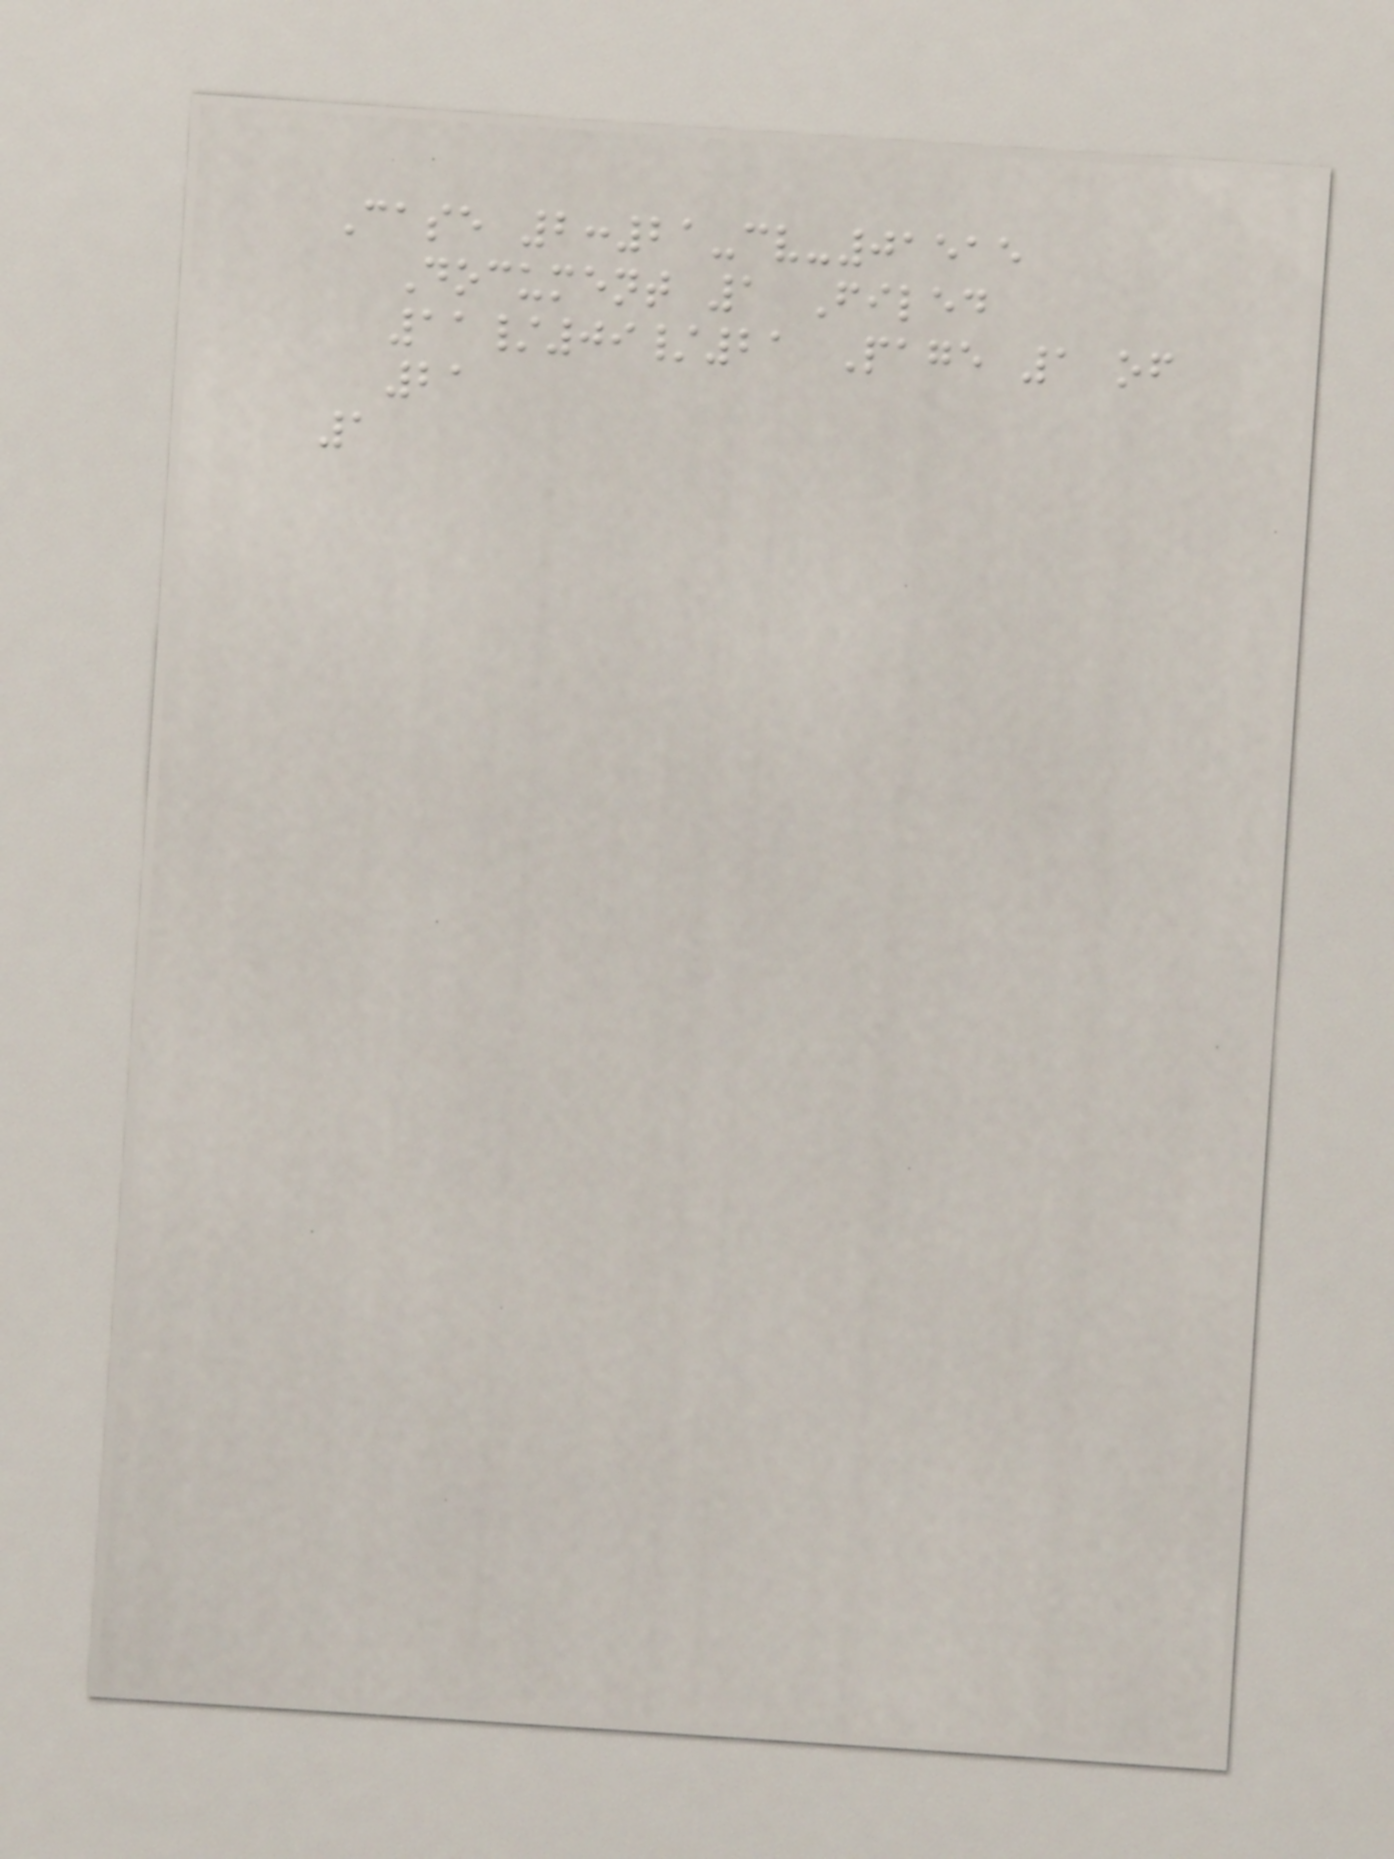Case 2:21-cv-01515
Document 1 Filed
11/09/21 Page 1 of
21
1
